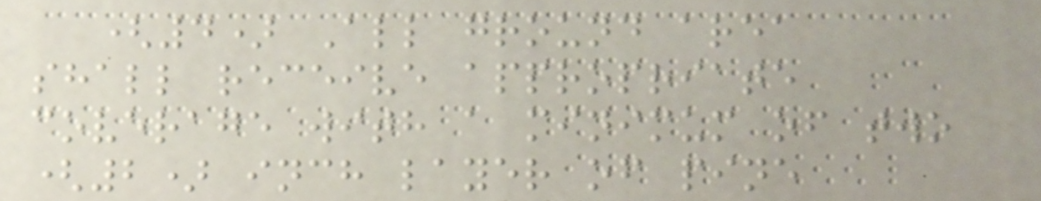(4) All ground area
shall receive appropriate
coverage with a minimum of two
(2) inch layer of pine
